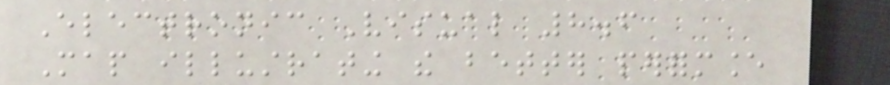Electronic Visual 8.6
Map illustrating the better performance
